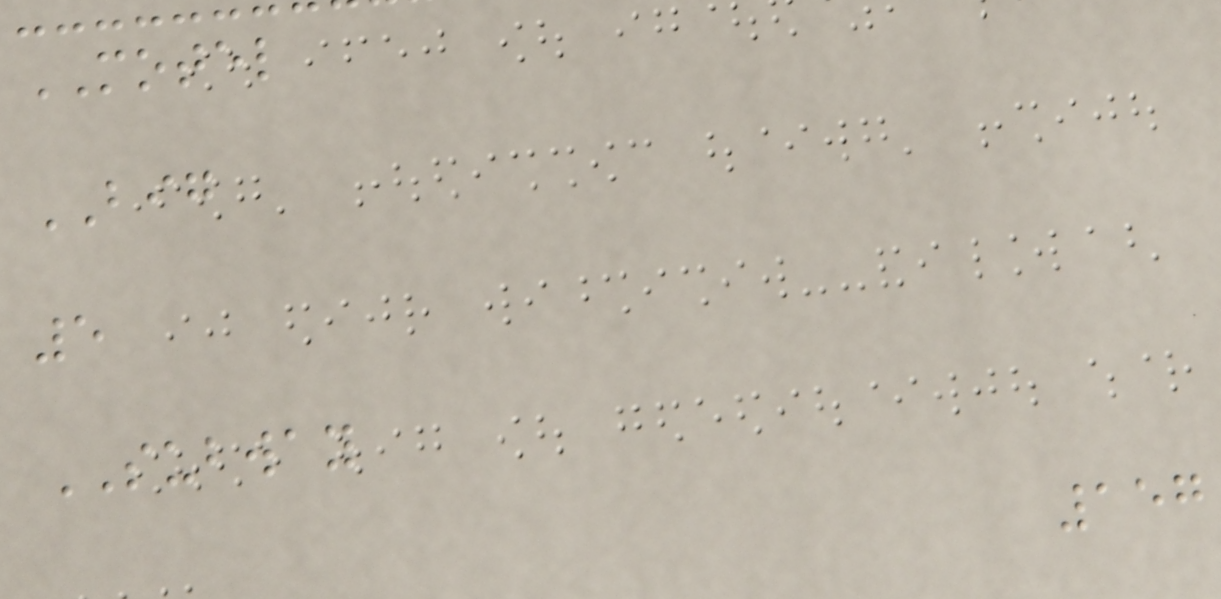MOTEL
BIG
5
SUBWAY
157
